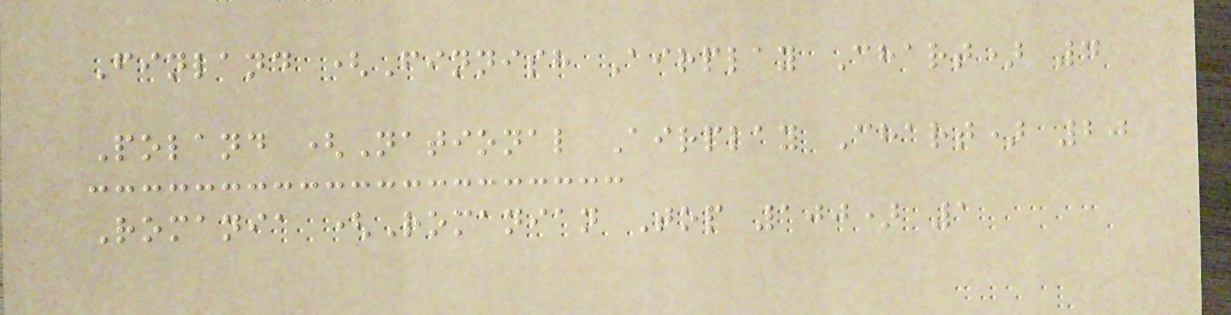Finland (Finnish Airplay Chart) 4
Poland (National Airplay Chart) 20
Romania (Romanian Top 100) 1
